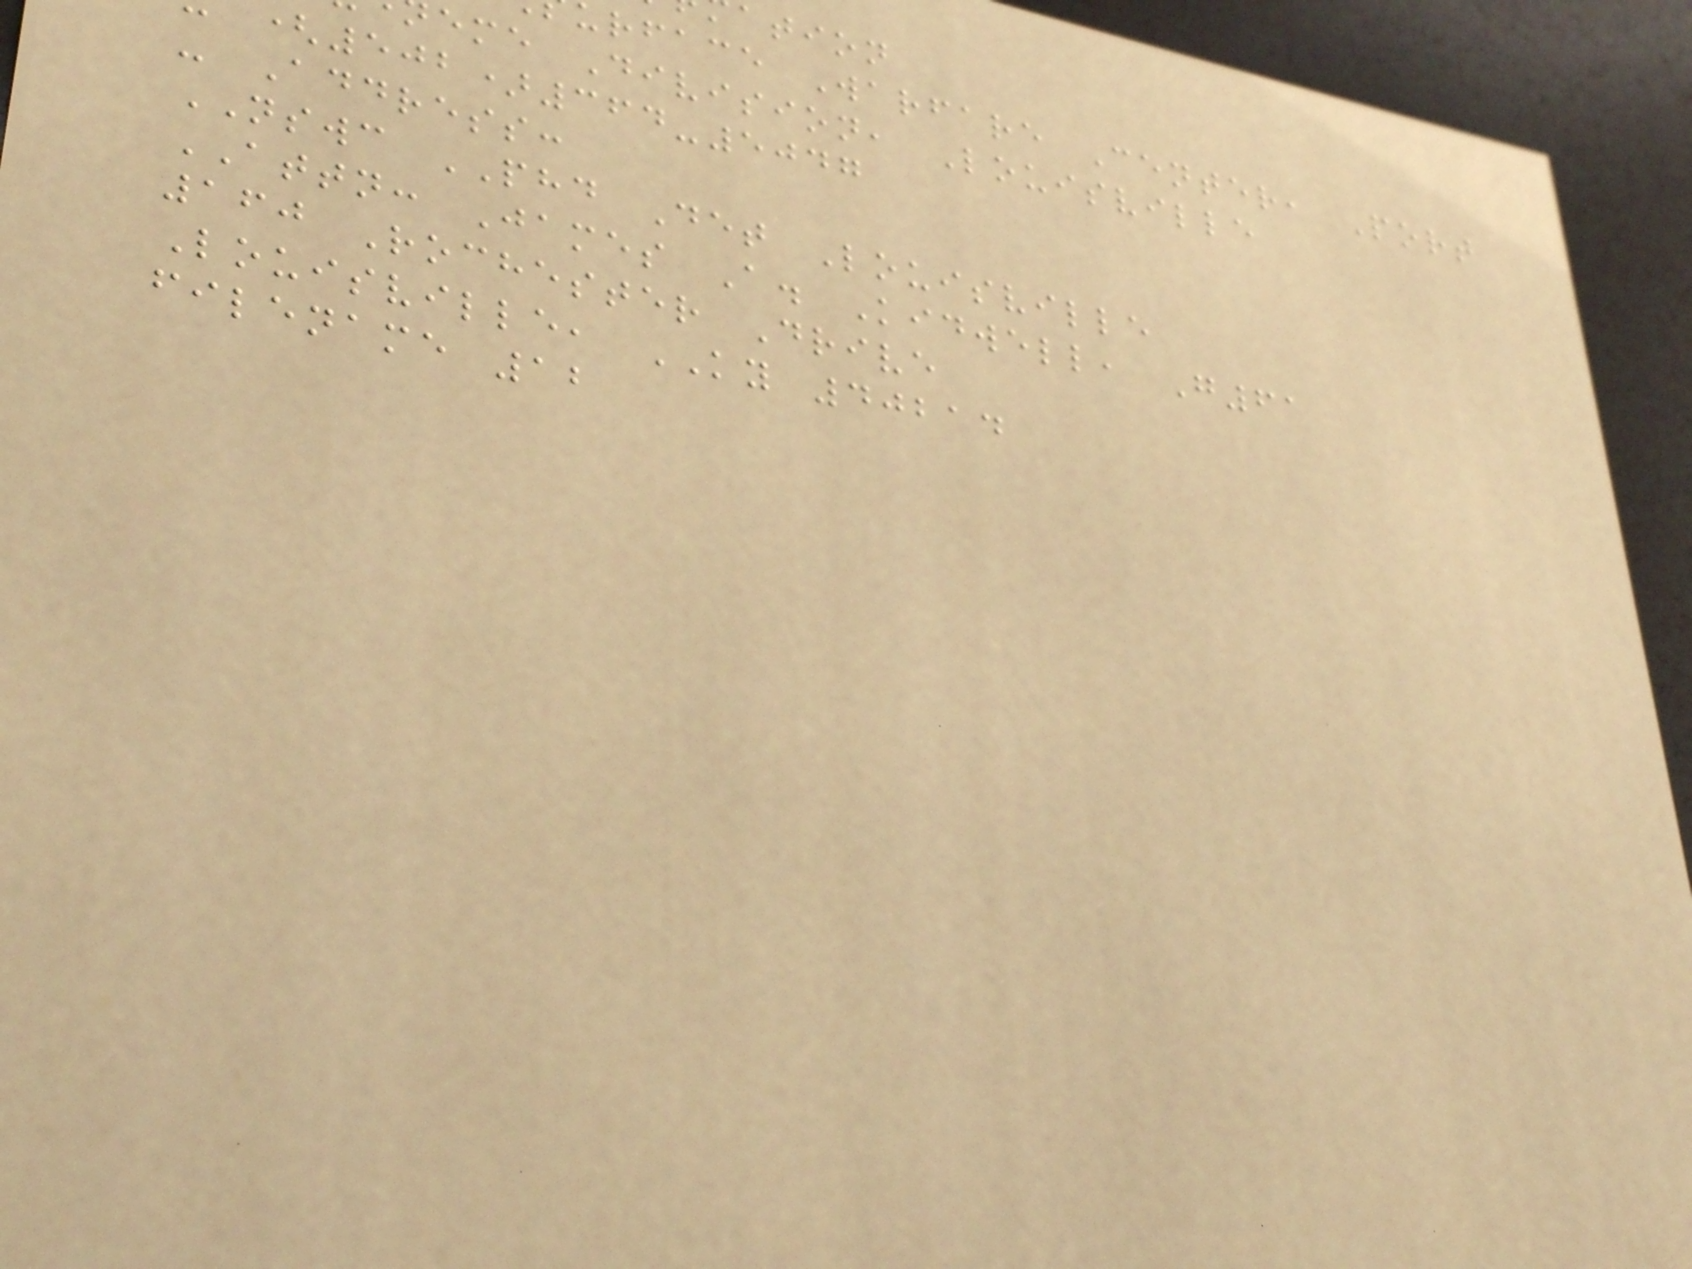rface Warfare Center, Port
eme Division, Louisville
(502)364-5047
- Address:
NSWC PHD Det Louisville
ATTN: James A. Kidwell, G61
160 Rochester Drive
Louisville, KY 40214
filename 12
